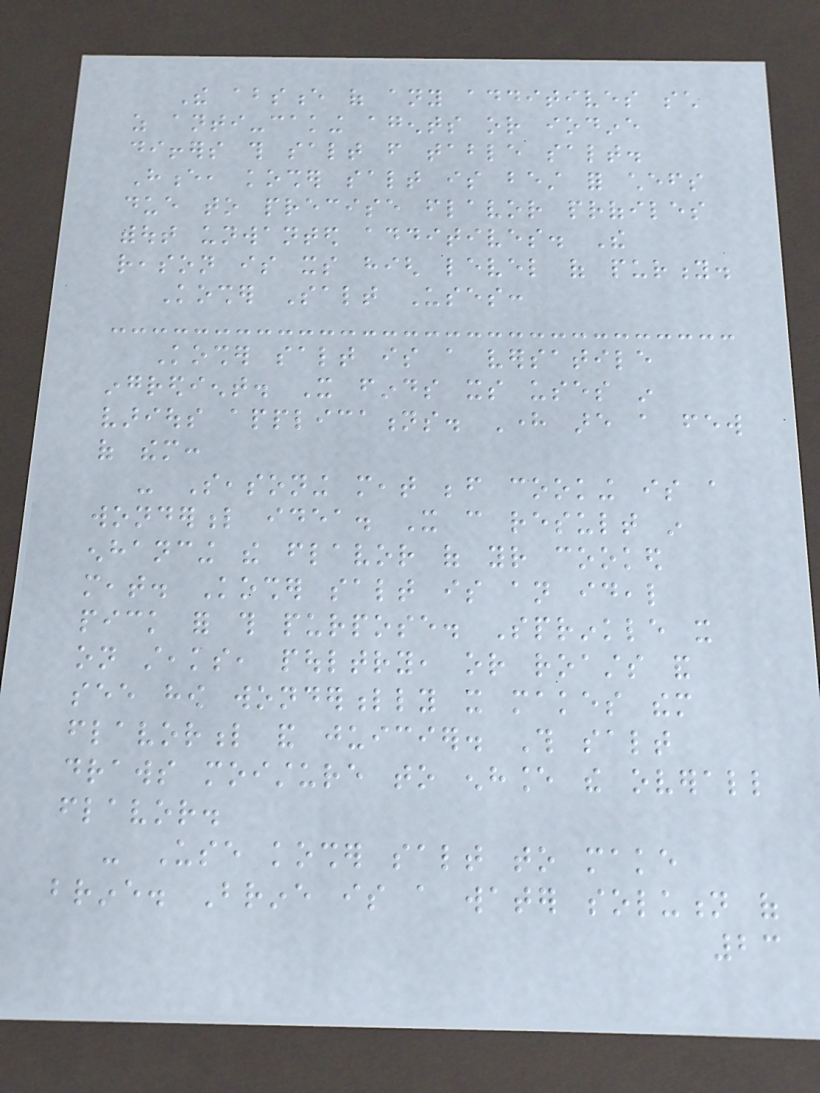The absence of any additives such
as anti-caking agents or iodine
differs this salt from table salt.
Hence, kosher salt is best for chefs
due to precise flavor profiles
without unwanted additives. The
reason is its high level of purity.
Kosher Salt Uses:
Kosher salt is a versatile
ingredient. It finds its uses in
various applications. Here are a few
of them:
- Seasoning meat before cooking is a
wonderful idea. It can result in
enhancing the flavor of your cooked
meat. Kosher salt is an ideal
pick for this purpose. Sprinkle it
on steaks, poultry, or roasts and
see how wonderfully it makes them
flavorful and juicier. This salt
draws moisture to enhance the overall
flavor.
- Use kosher salt to make
brine. Brine is a water solution of
23
